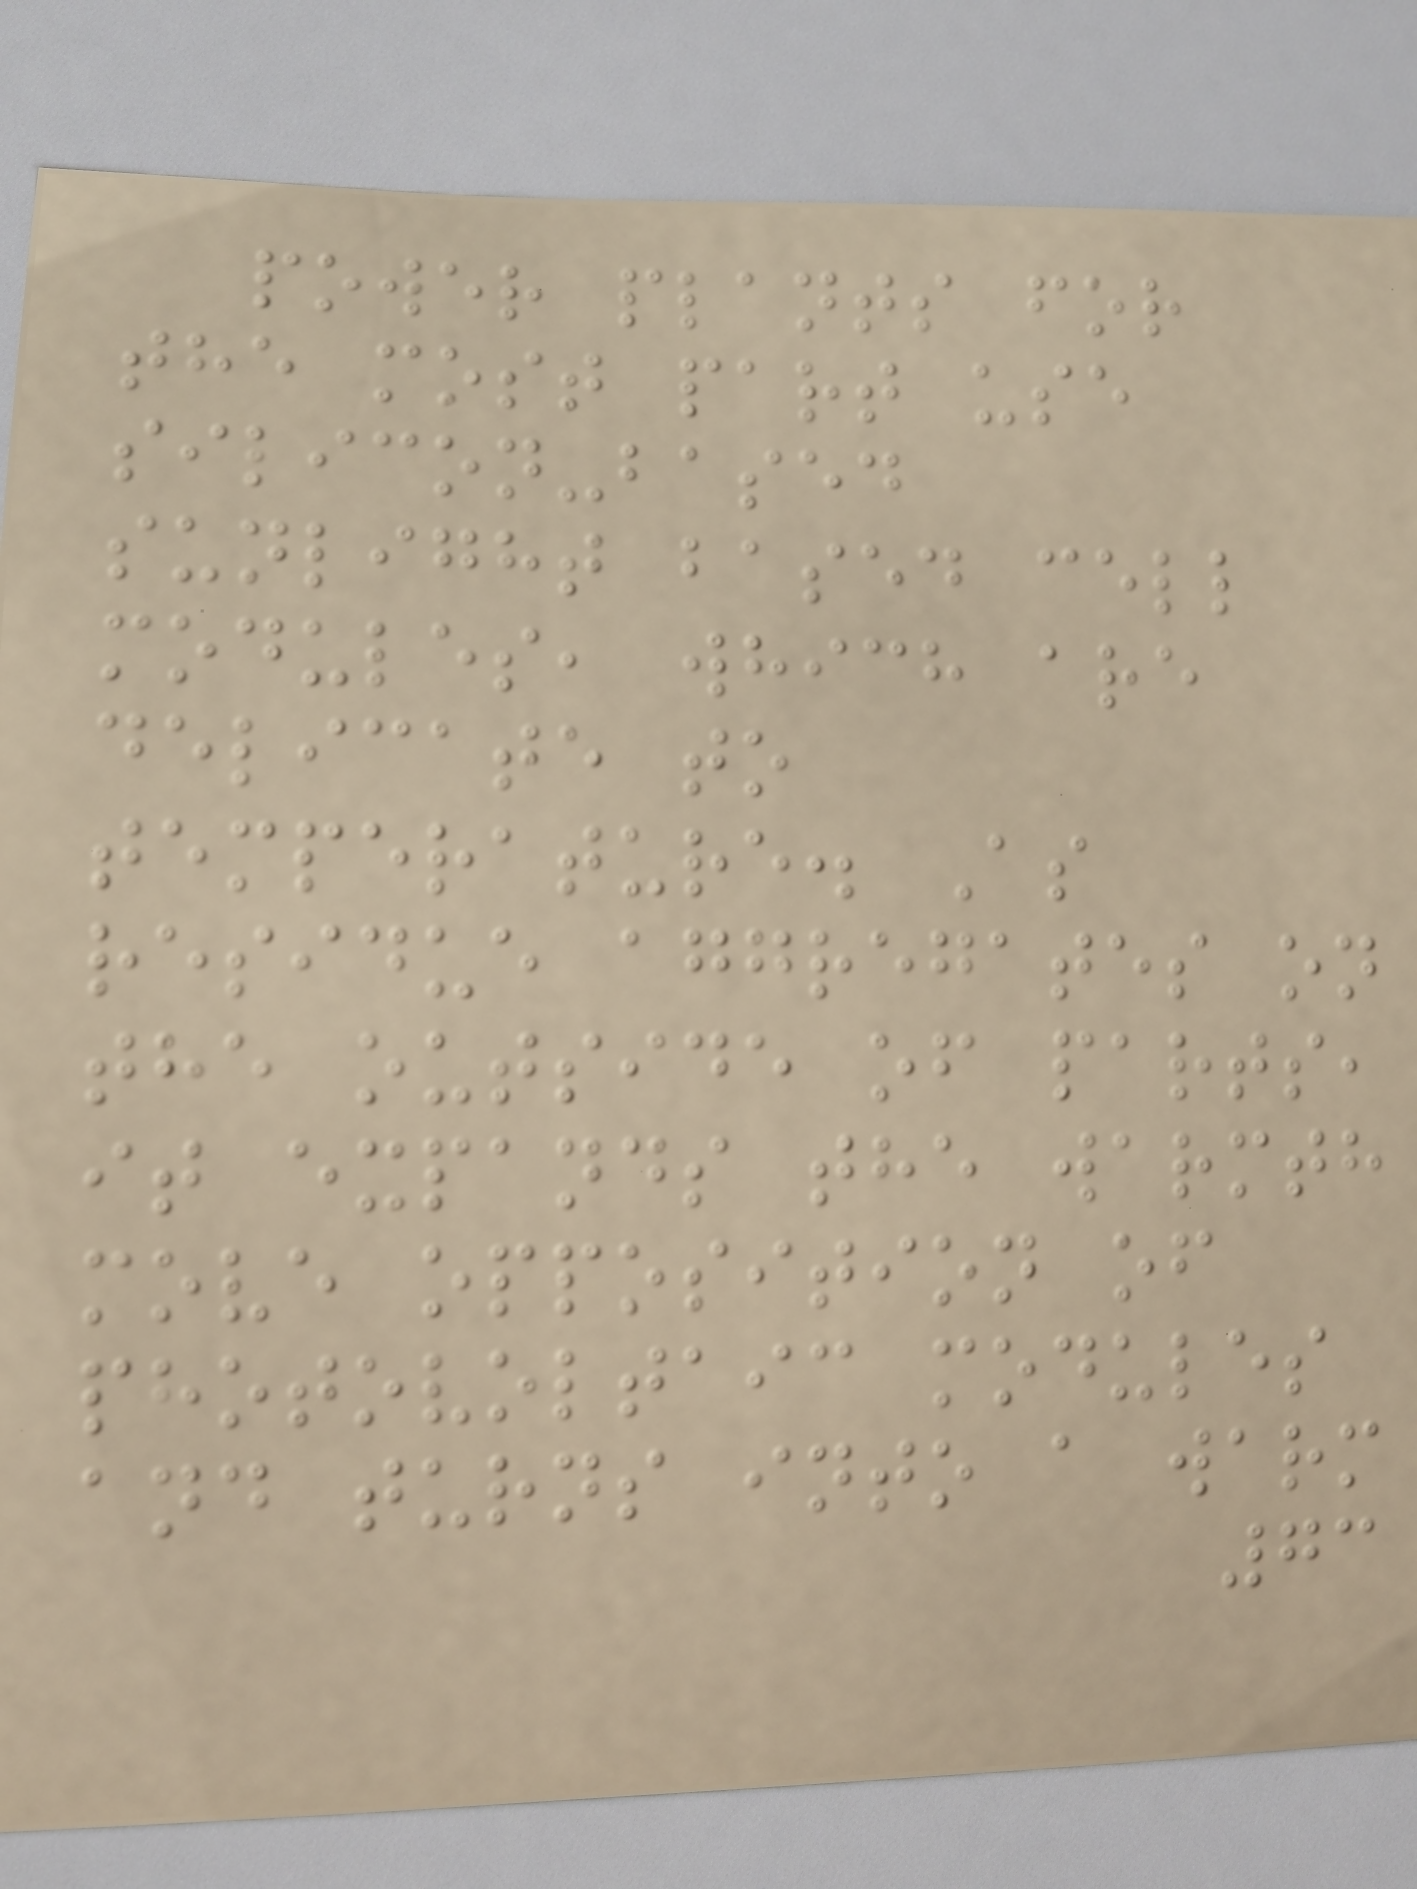power plants for
the most part use
silicon-based
sunlight based cell
modules, which are
delicate to
temperature. As
residue aggregates on
the outside of parts,
it expands the warmth
move opposition of
photovoltaic modules
and turns into a warm
73
